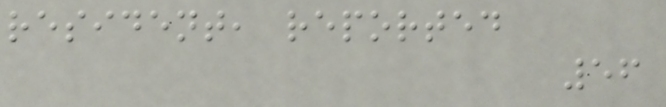resident, reported
56
